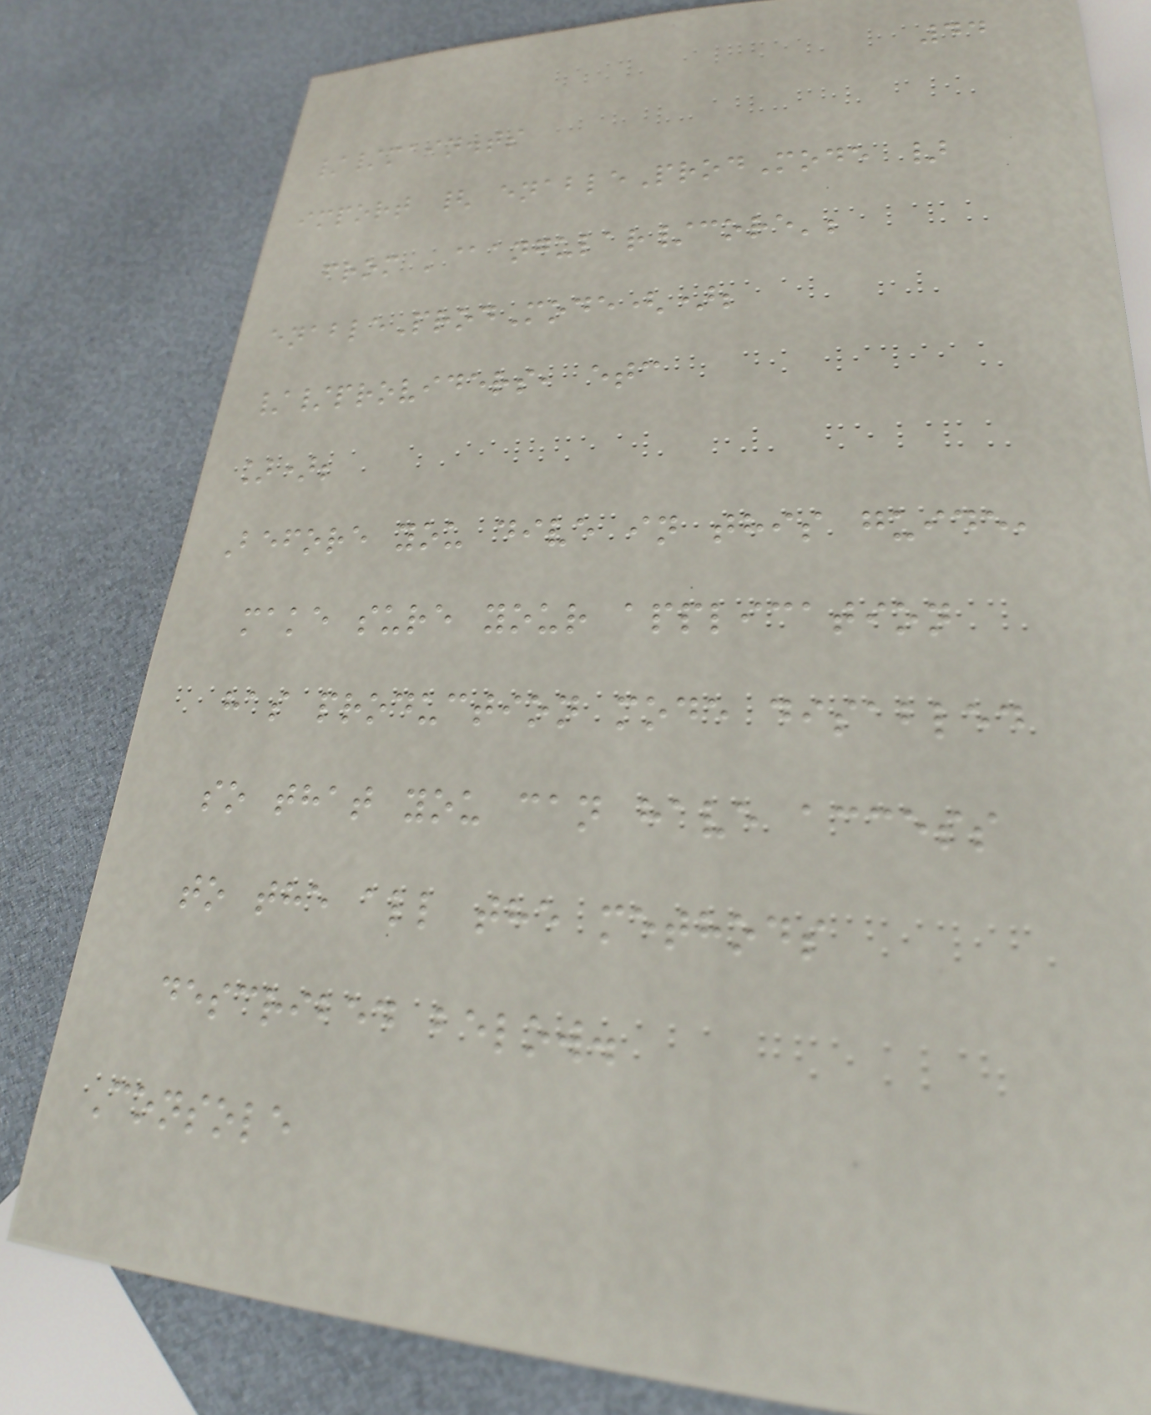44
//main.ts
import { enableProdMode }
from '@angular/core';
enableProdMode();
//providers, etc
]);
Before you dive in this guide,
make sure your application
has production mode disabled
so that you can have access
to the all the methods
described below.
Console
